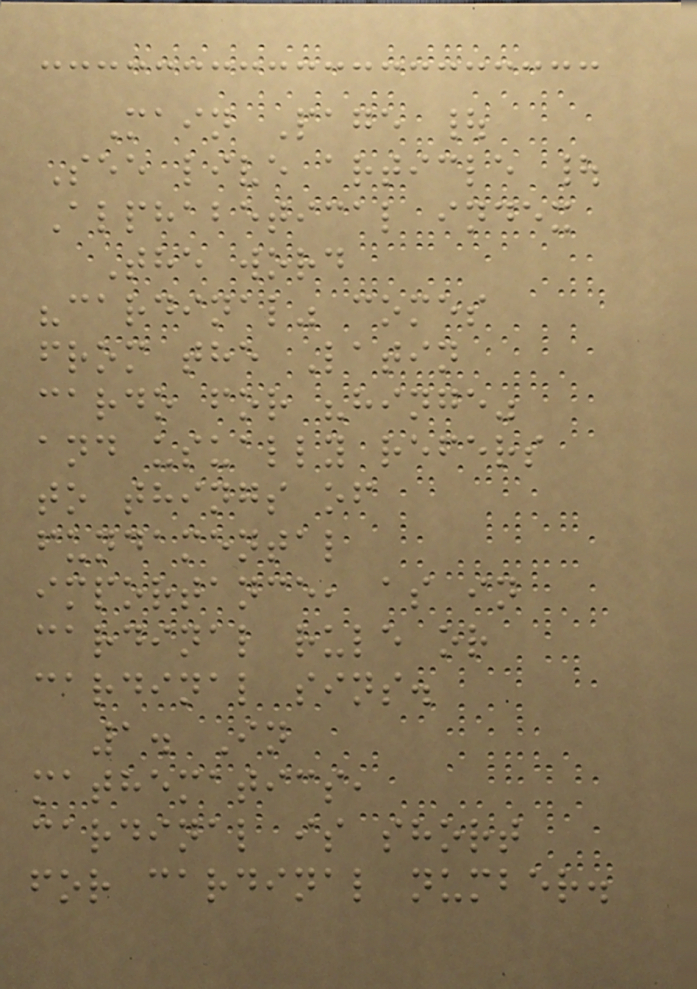Main Page |
See live article |
Alphabetical index
The word
"cardinal" comes
from the Latin
cardo for "hinge"
and usually refers
to things of
fundamental
importance, as in
cardinal rule or
cardinal sins.
1. In
mathematics,
cardinal is short
for cardinal number.
